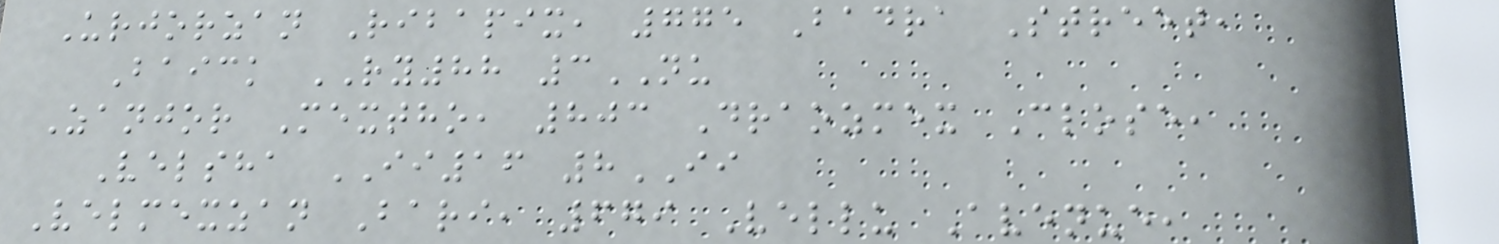Urjorzan Ribapix, 775 Badra Street,
Baick RY88 3NU
Zanjor Mextho, 803 Draozmex Close,
Velsha II16 8II
Velmexzan Bari, 679 Vellu Avenue,
